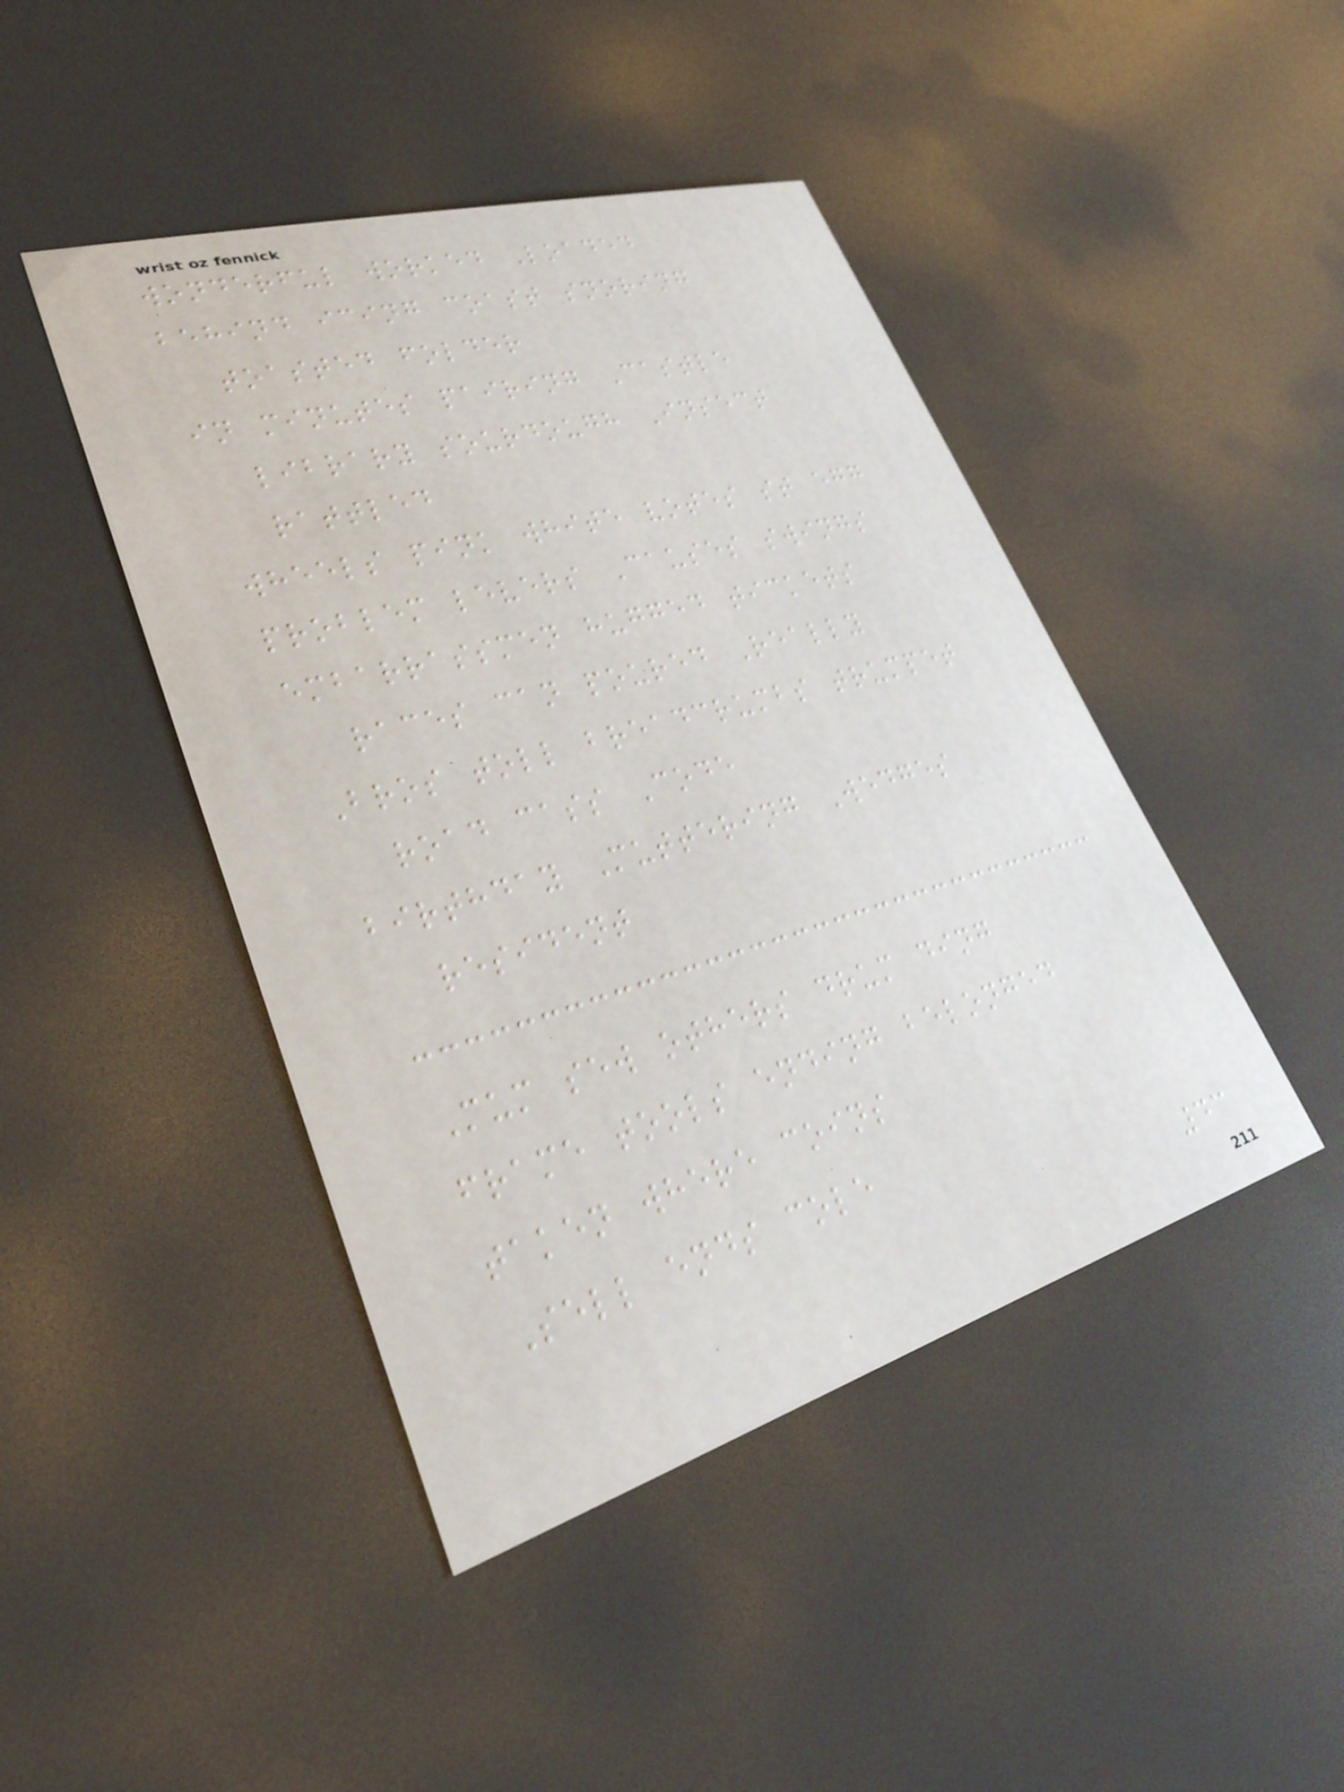wonderful worked Loaded
behind icing coast snoring
toasted folder
in minutes pairing Castle
library sourdough Insect
rattled
wheels pink white votes st egg
problem levers Causes swings
embarrassmen hugged tickets
races can poured Really
Bros toll breadcrumbs trumpet
road cass Code
birthday Muttering Wedges
resident
Mum sew others drum ding
frame tools ending belonged
taken where coins
Sell ends cole
43
